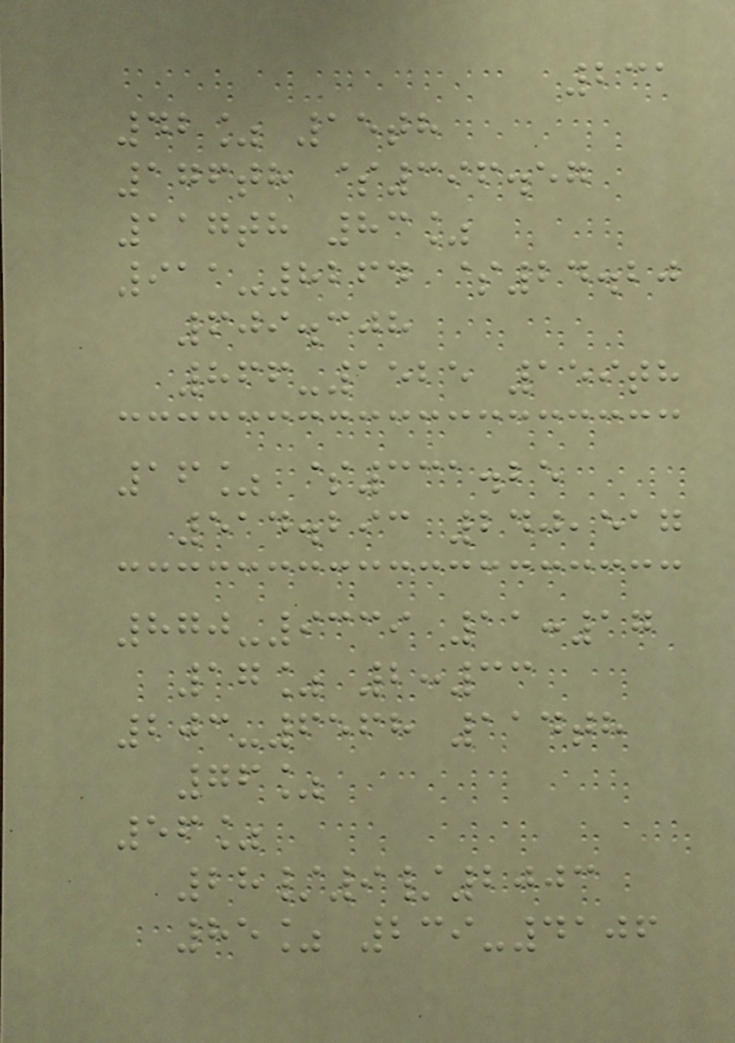231
42% 15th
176th $396.57
117th 83%
911-8264 $24.20
609.308
866-1525 159th
16% $331.25
514.293 240,517
870-9339 11:17
17% 2:33
203-6568 114th
76%
56%
28/9/2003
85% 239-4106
